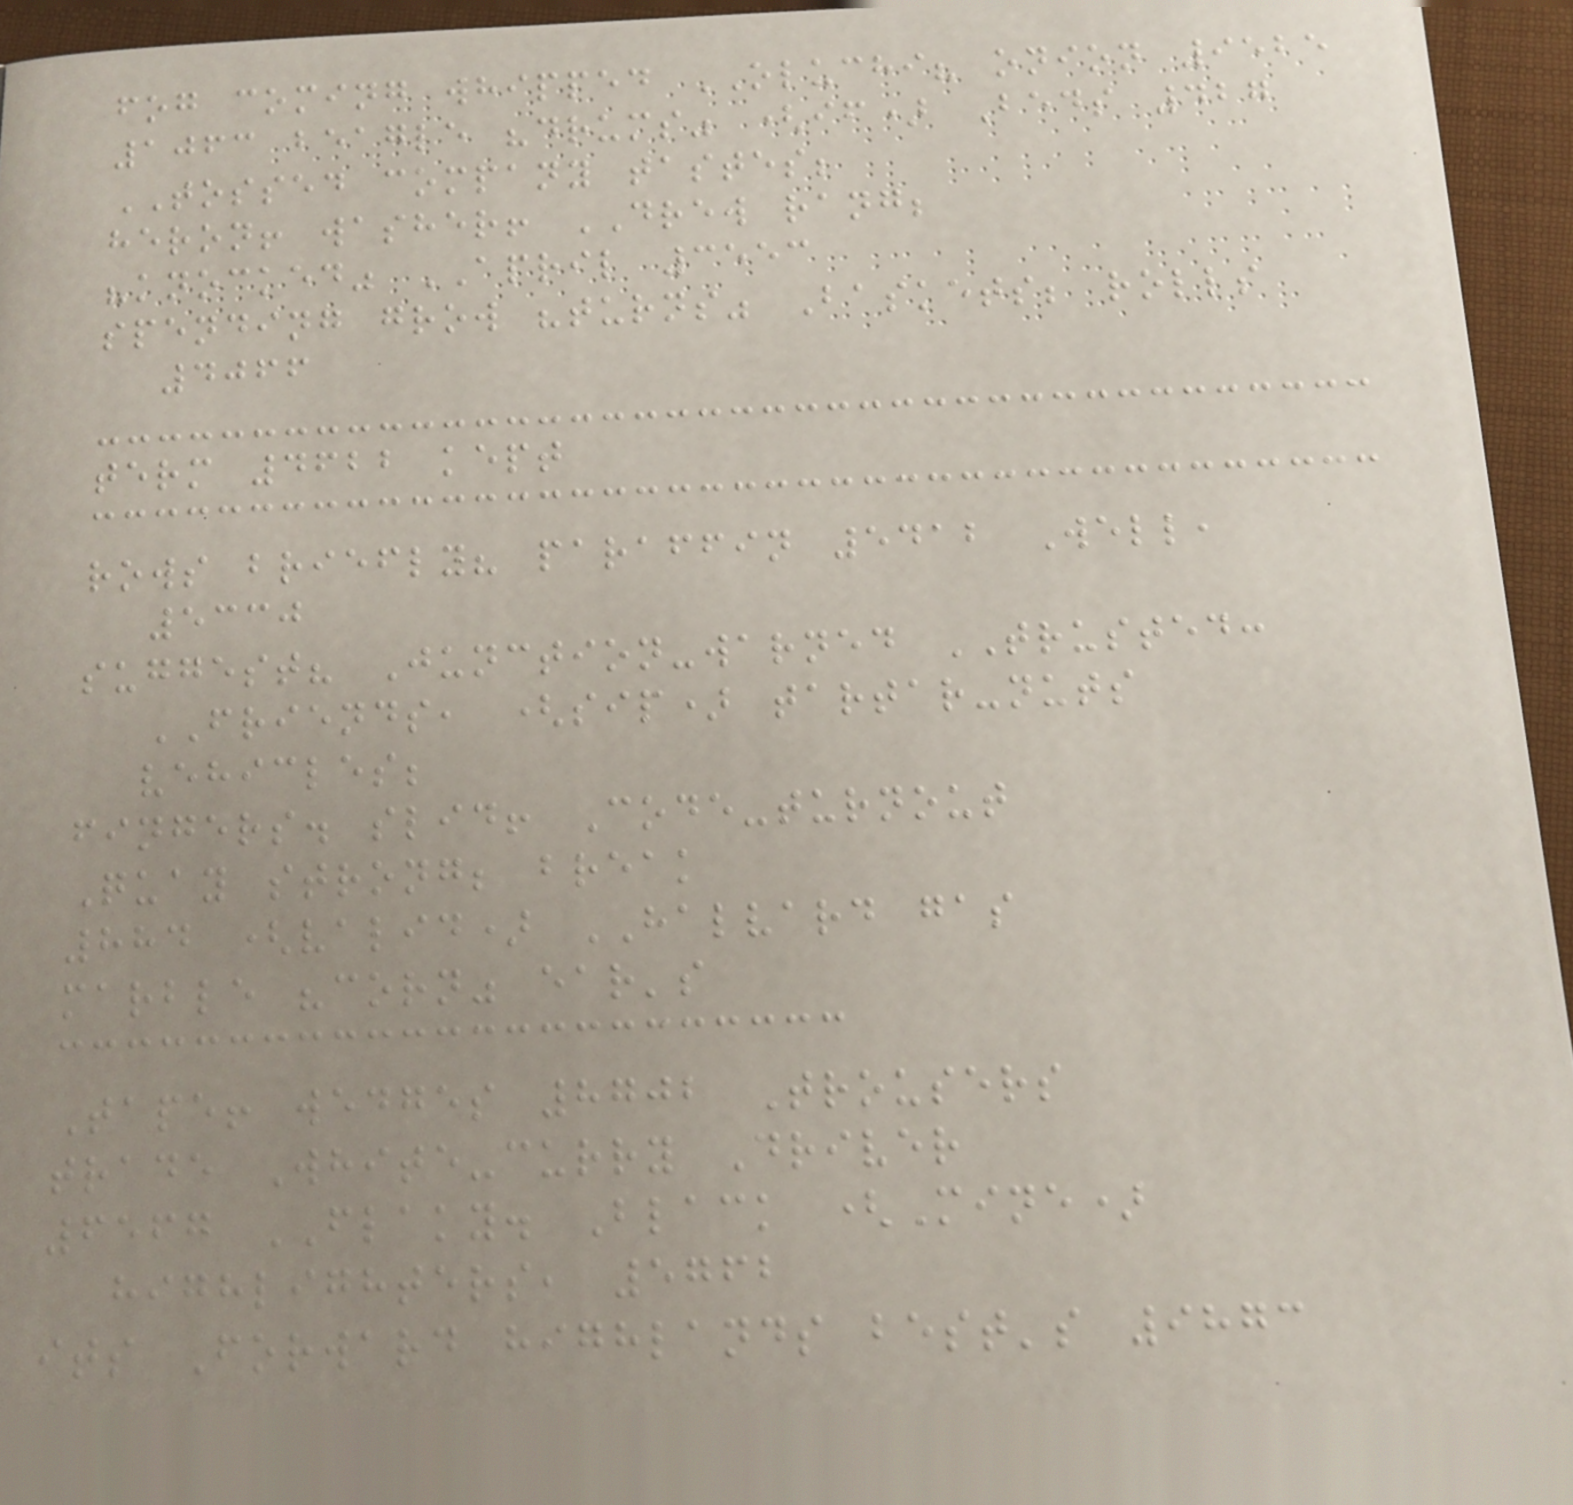fog coming whipped OLUCHI? onion 9525
1063 beagle "drums" (if) Beds 427
TOSSED company tastes;
heron! washer! DREW rang;
"knocked" APRIL 3553
spending grow "turns" Baskets; rolls
4066
term 4622 kept
rows briefly? paraffin 5412 Well,
5330
suggest? Junction-warned TRUSTED:
FRIENDS, (sip) tartar-nuts
vehicles;
fingers. slid! Code-turnout
Quay strong; break
884 (valid) HALVARD gas
marble "corn" ear's
Tape! wedges 8702 Trousers
trade White-curry Driver
6567 FLAKY. Black (Mine)
highlighters, 5762
its Forward highlands best's 9873
